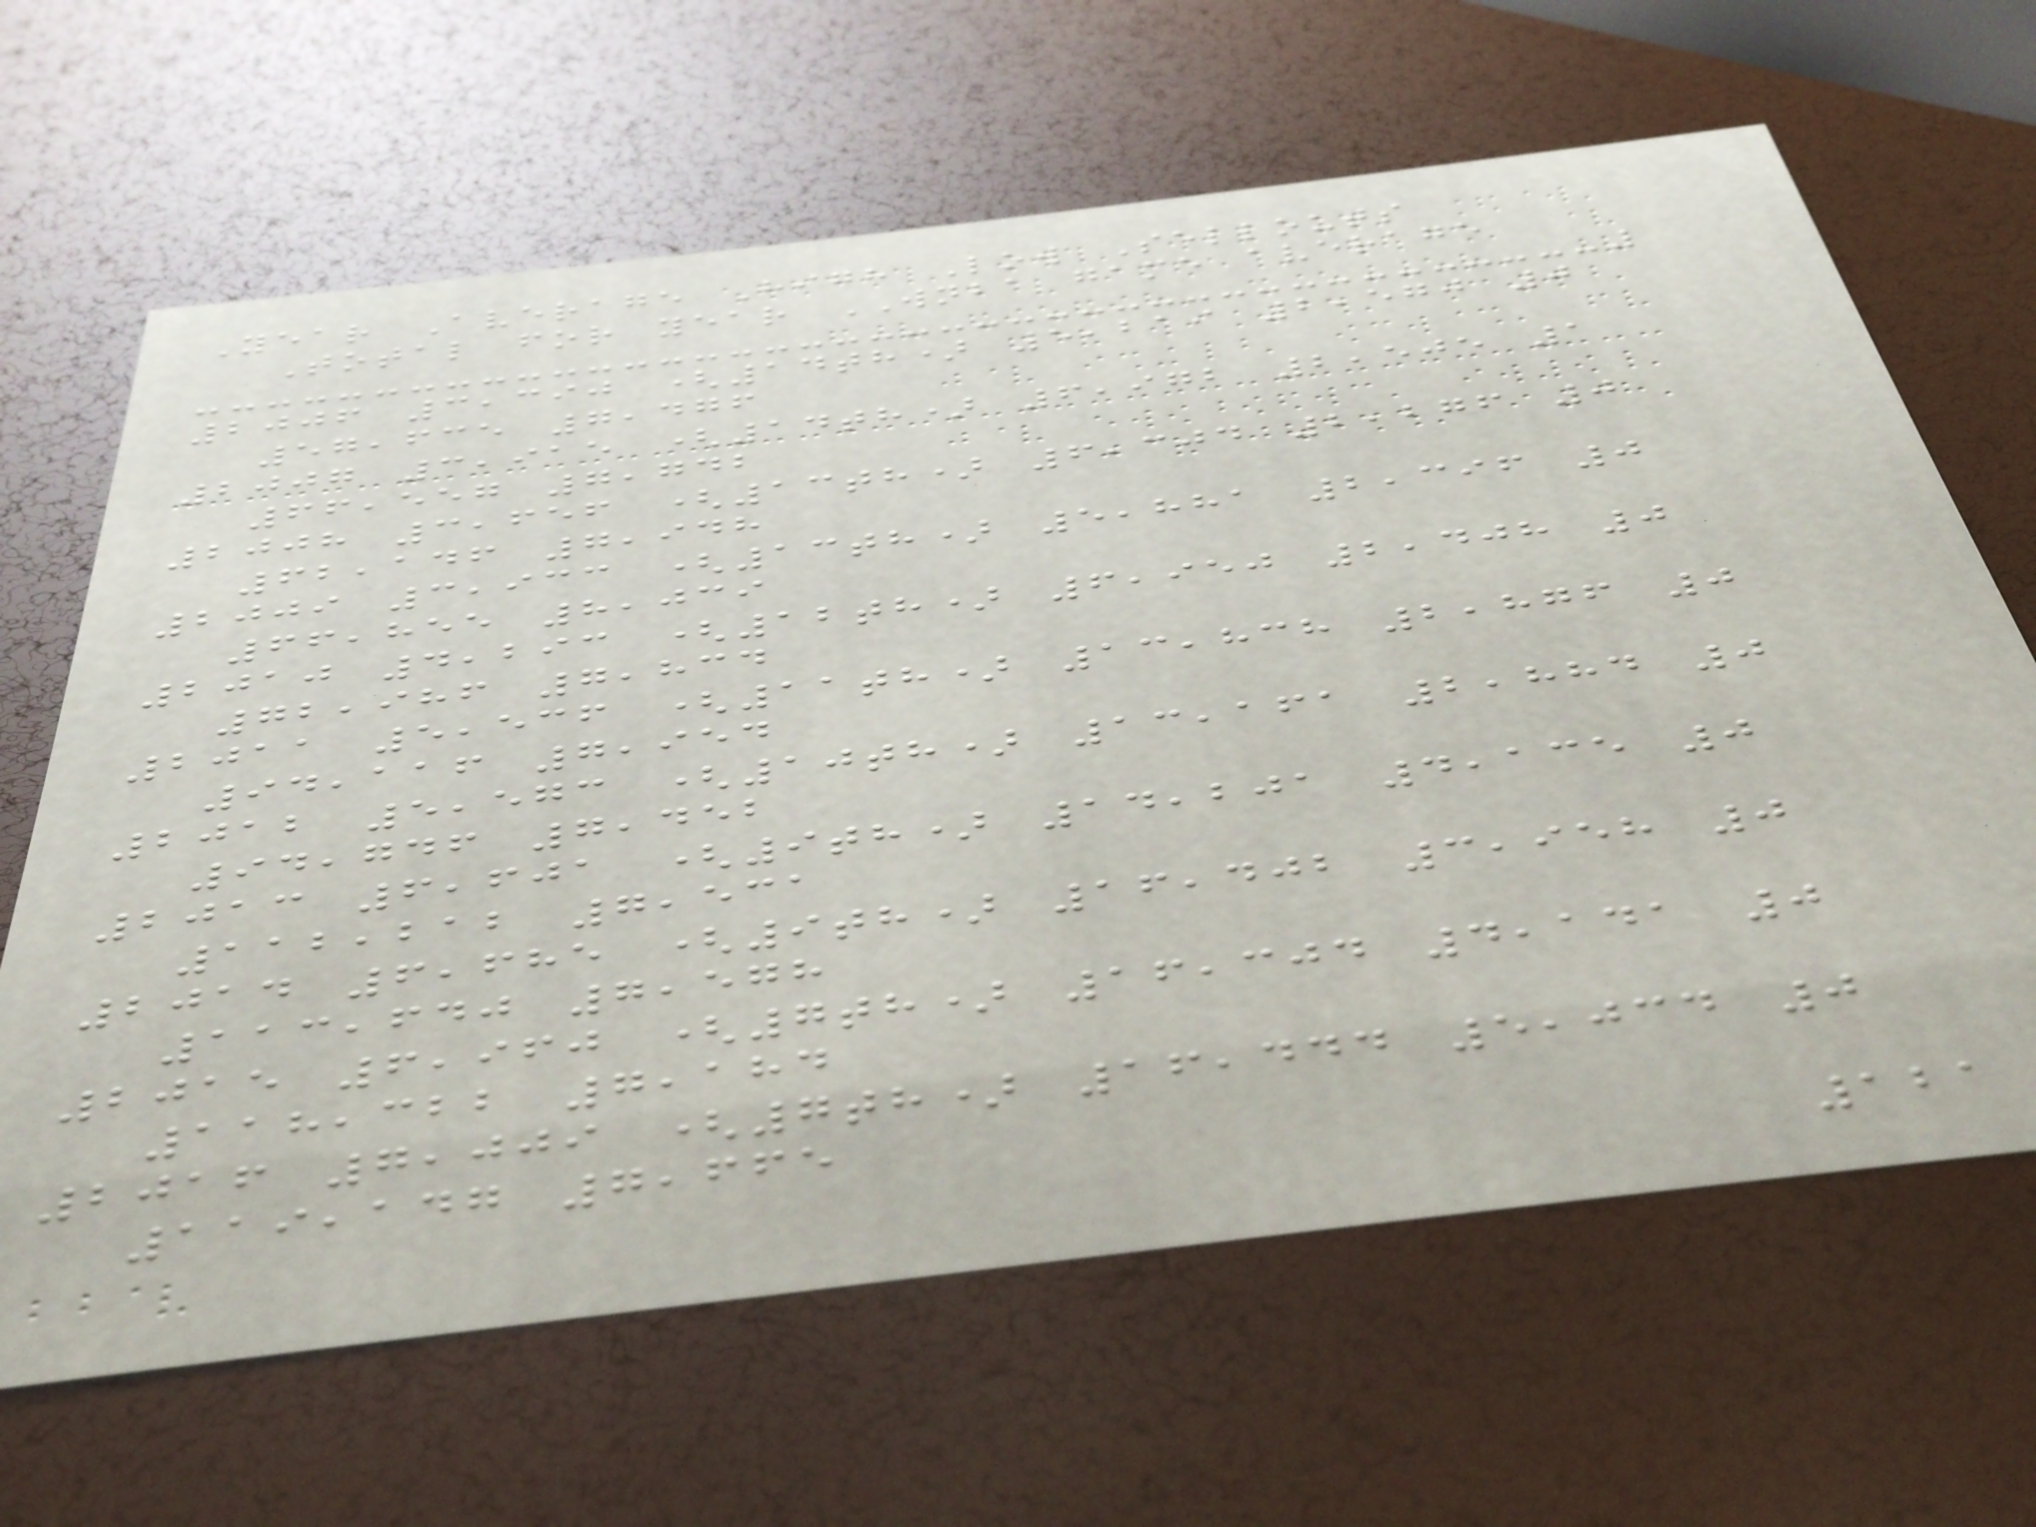Year Average High Low Sellouts
Total for year WNBA game average
2006 3,390 (14th) 5,219 2,570 0
57,635 7,476
2007 3,915 (14th) 6,972 2,505 1
66,557 7,742
2008 3,656 (13th) 6,304 2,276 0
62,146 7,948
2009 3,933 (13th) 5,881 2,396 0
66,855 8,039
2010 4,293 (12th) 6,950 2,408 0
72,986 7,834
2011 5,536 (11th) 13,838 2,876 0
94,116 7,954
2012 5,573 (10th) 13,161 2,884 0
94,746 7,452
2013 6,601 (9th) 14,201 4,135 0
112,212 7,531
2014 6,685 (9th) 16,402 3,958 0
113,640 7,578
2015 6,960 (7th) 16,304 4,141 0
118,322 7,184
2016 7,009 (7th) 16,444 5,034 0
119,147 7,665
121
